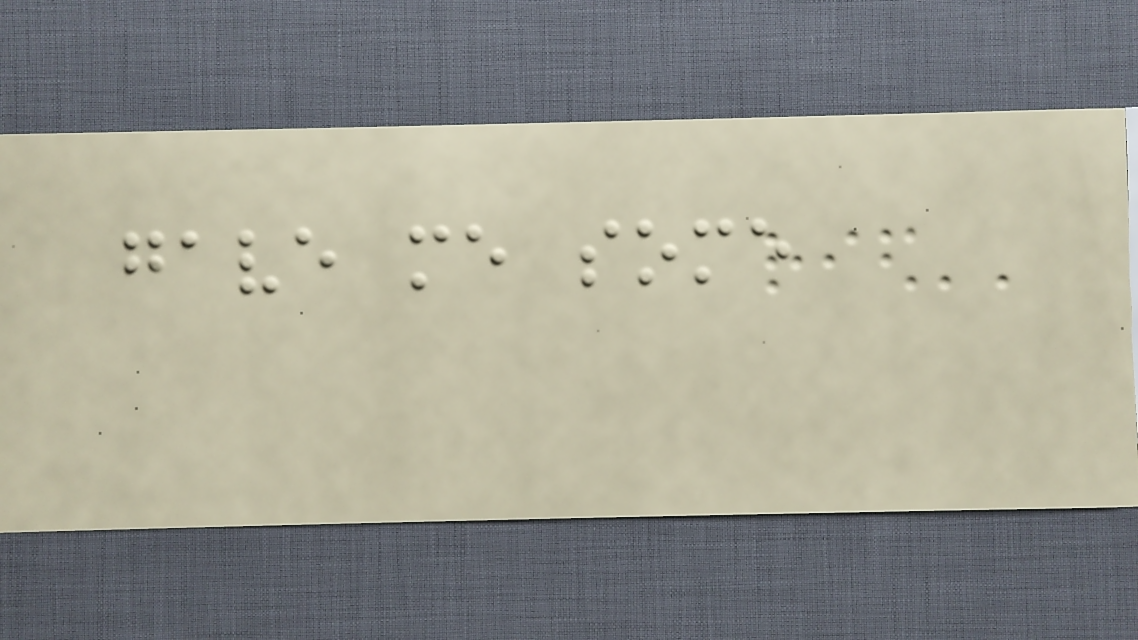gave me some
